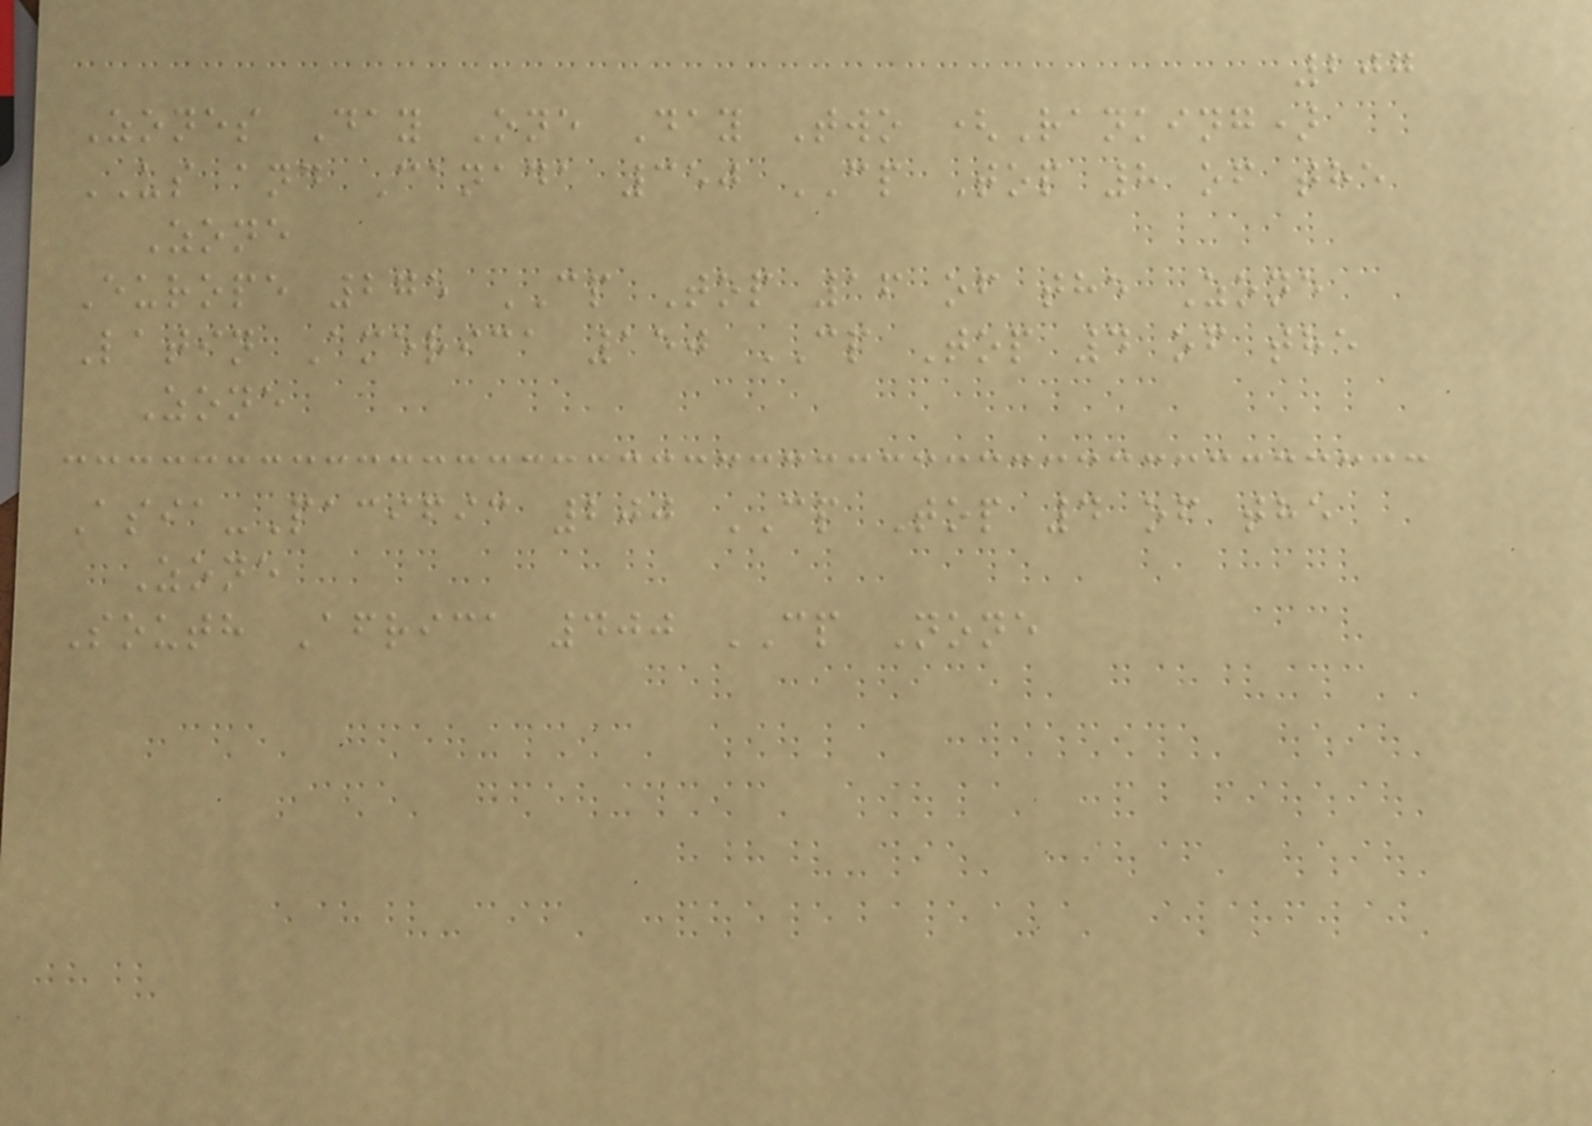207
Zones Day One Day Two (Ranking)
US and Canada 350 CP Top 8 of the
Zone
Europe 275 CP Top 16 of the Zone
Latin America 150 CP Top 4 of the
Zone
Asia-Pacific 200 CP Top 4 of the
Zone
South Africa 400 CP None
